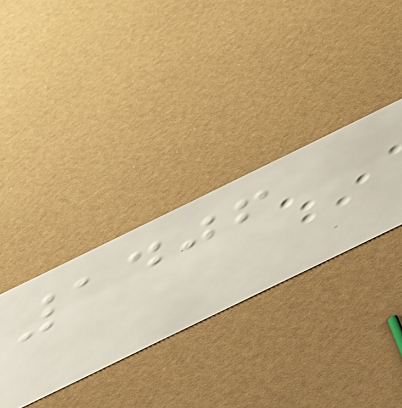1406
